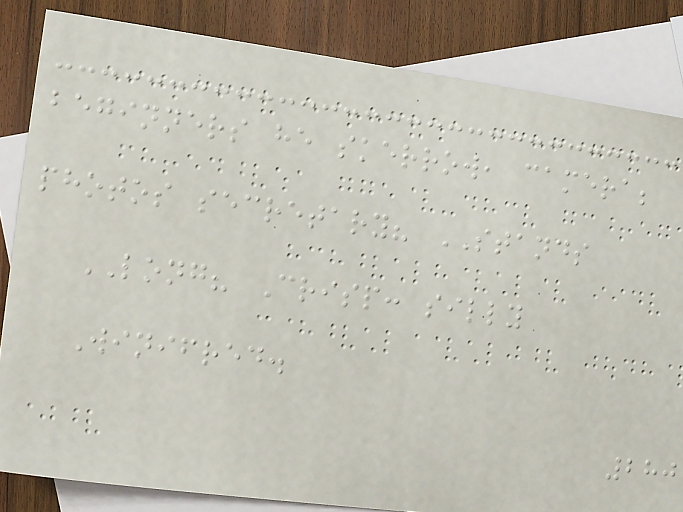beginners he skerrow, camera;
photos secretary? STANDS
LONG? Crisp: silly
Winifred.
280
